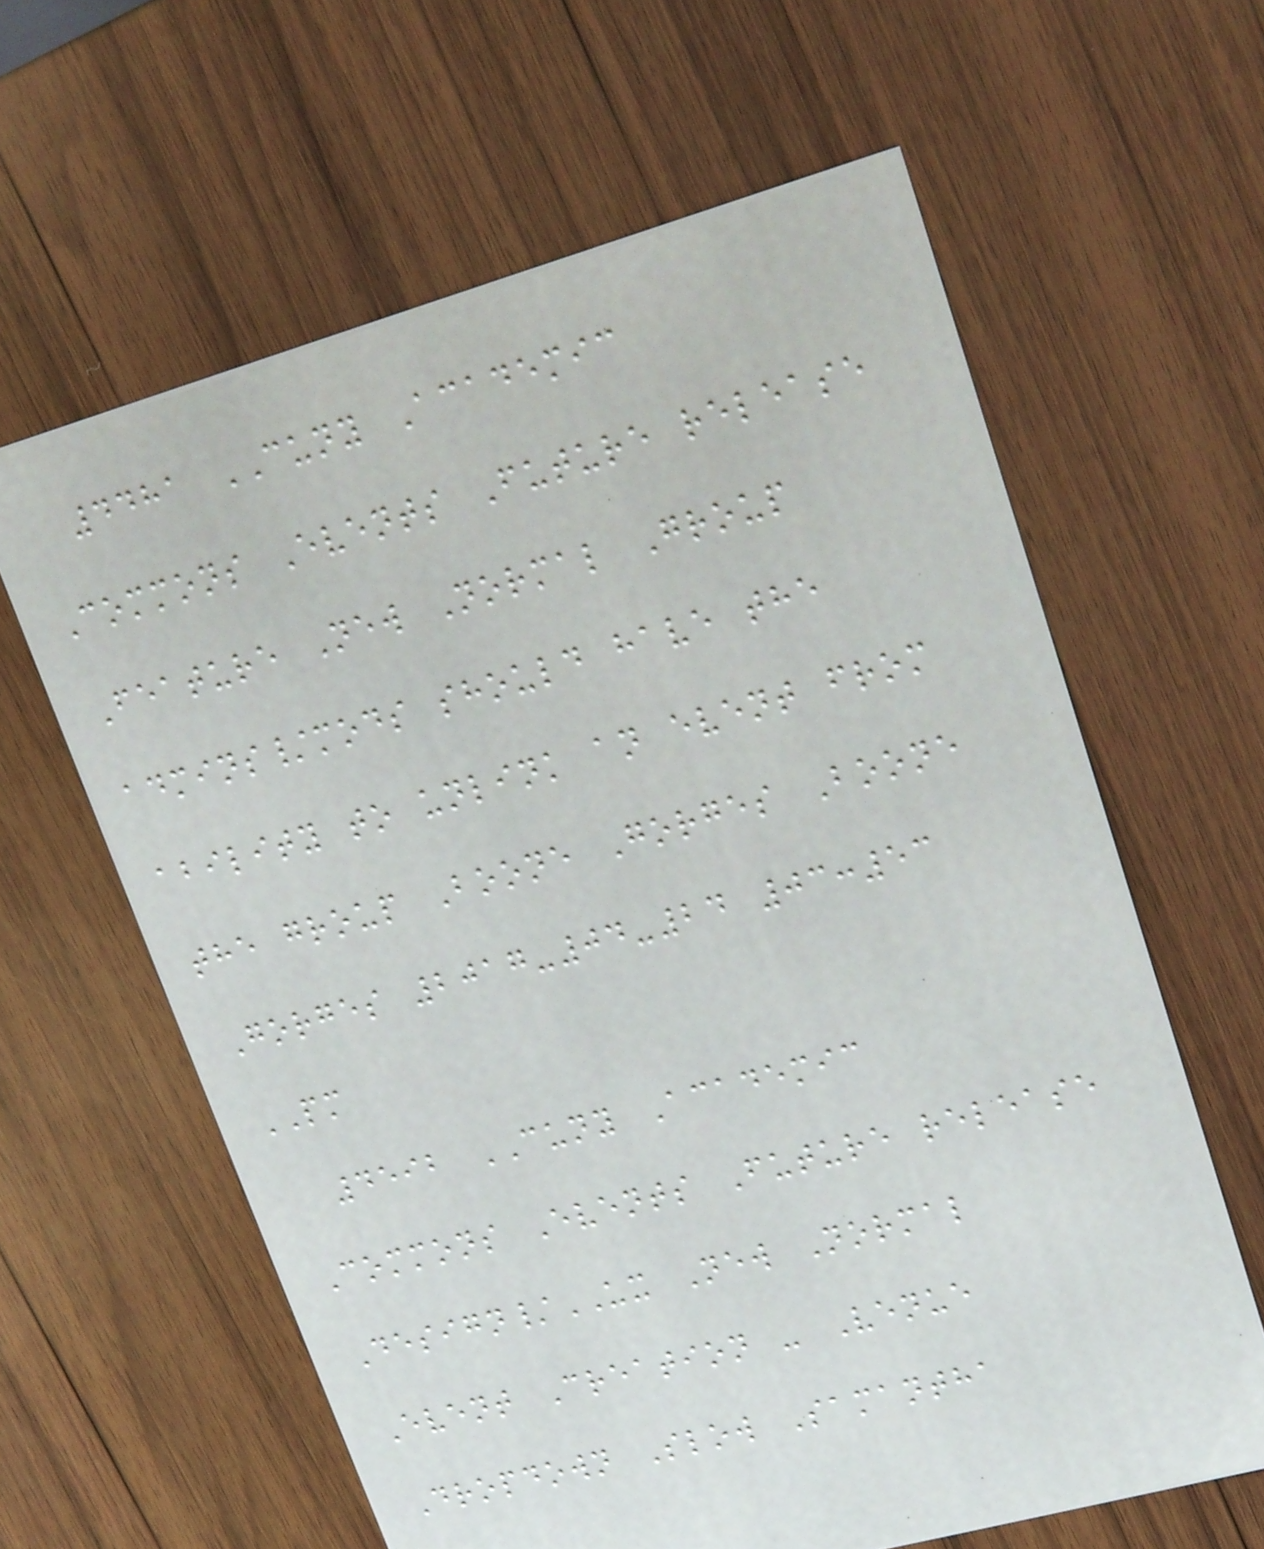4481 CUNY Academic
Commons Events Future release
Feature New Normal Group
admins/mods should have the
ability to unlink an event from
the group Boone Gorges Boone
Gorges 2017-04-24 03:53
PM
4592 CUNY Academic
Commons Events Future release
Design/UX New Normal
Event Creation - Venue
Dropdown Slow Samantha
